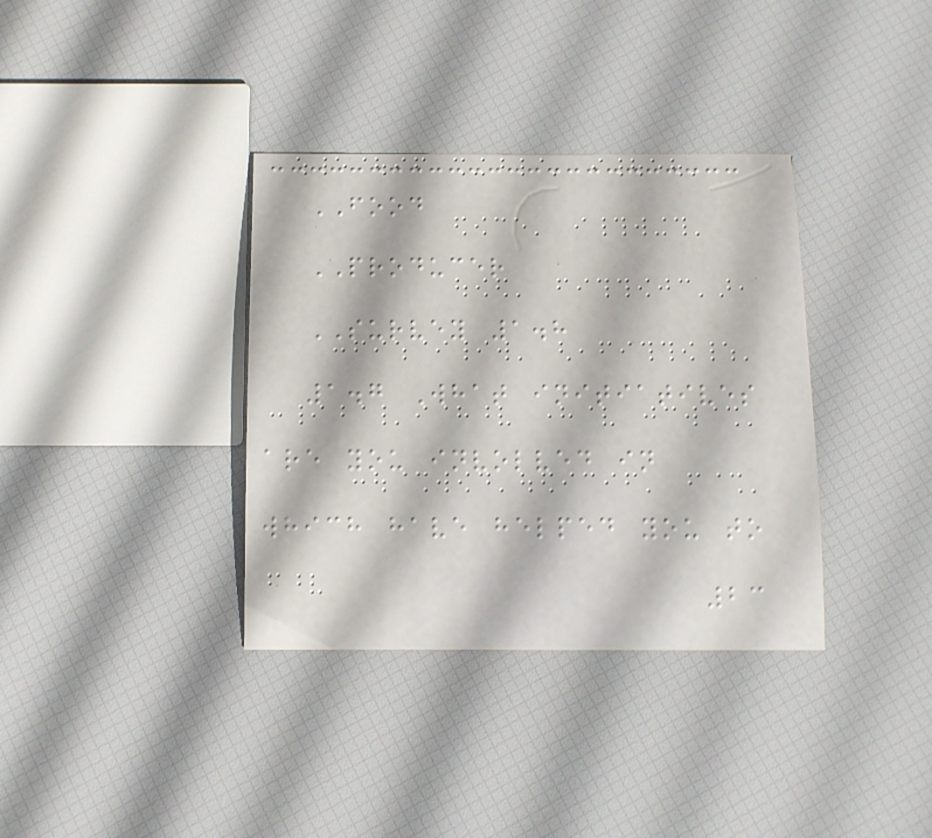FOOD
PRODUCER
SURVEY 1.8
1.7 What initiatives
are you involved in
which have helped you to
23
